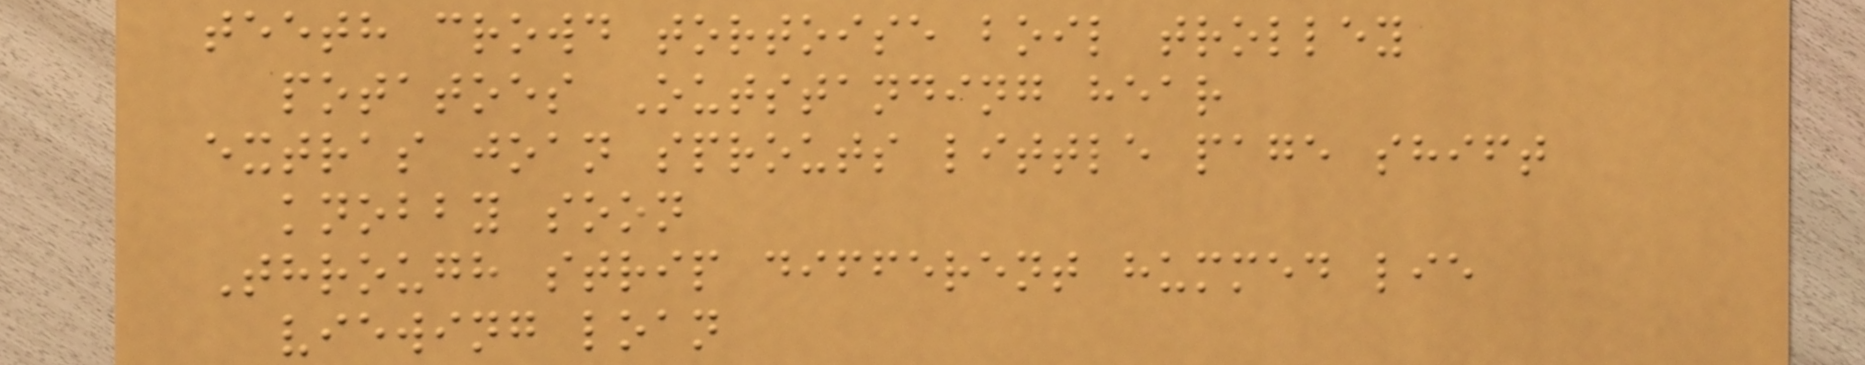teeth crowd tortoise boil trolley
potatoes Outstanding hear
extras joan sprouts little page shift
knobby soon
Through strip different hummed lie
viewing loan
